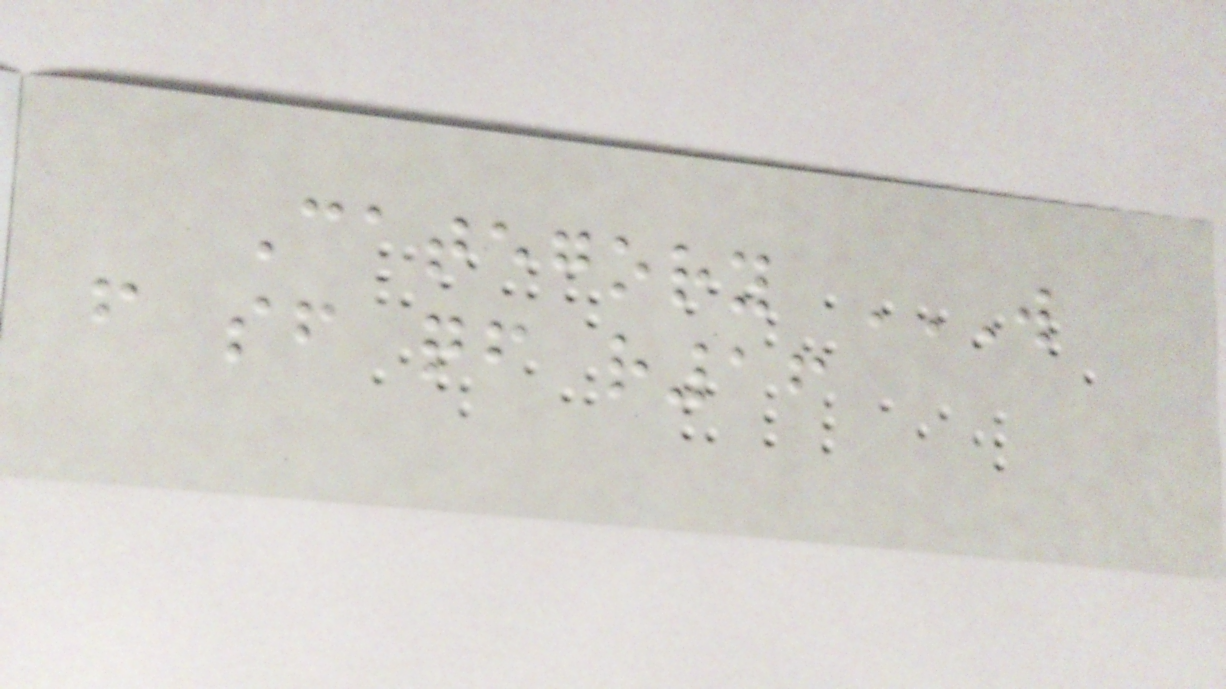Category W
F SF QF R16
